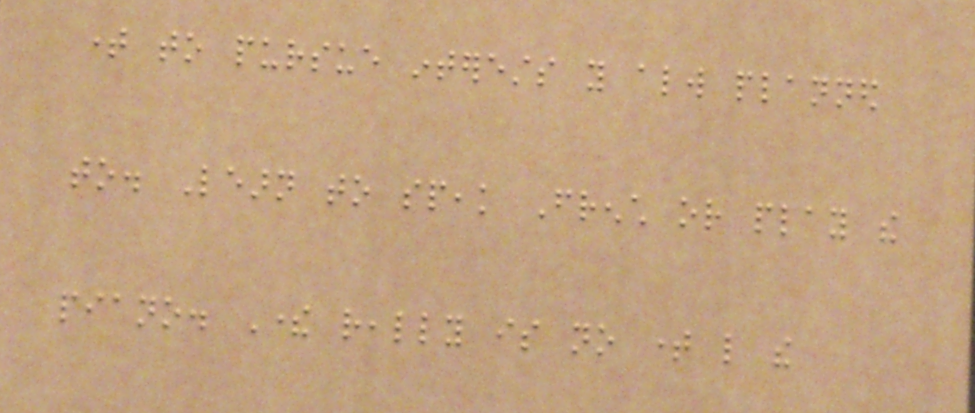time to pursue interests you always planned
to. Learn to speak French or play the
piano. There really is no time like the
